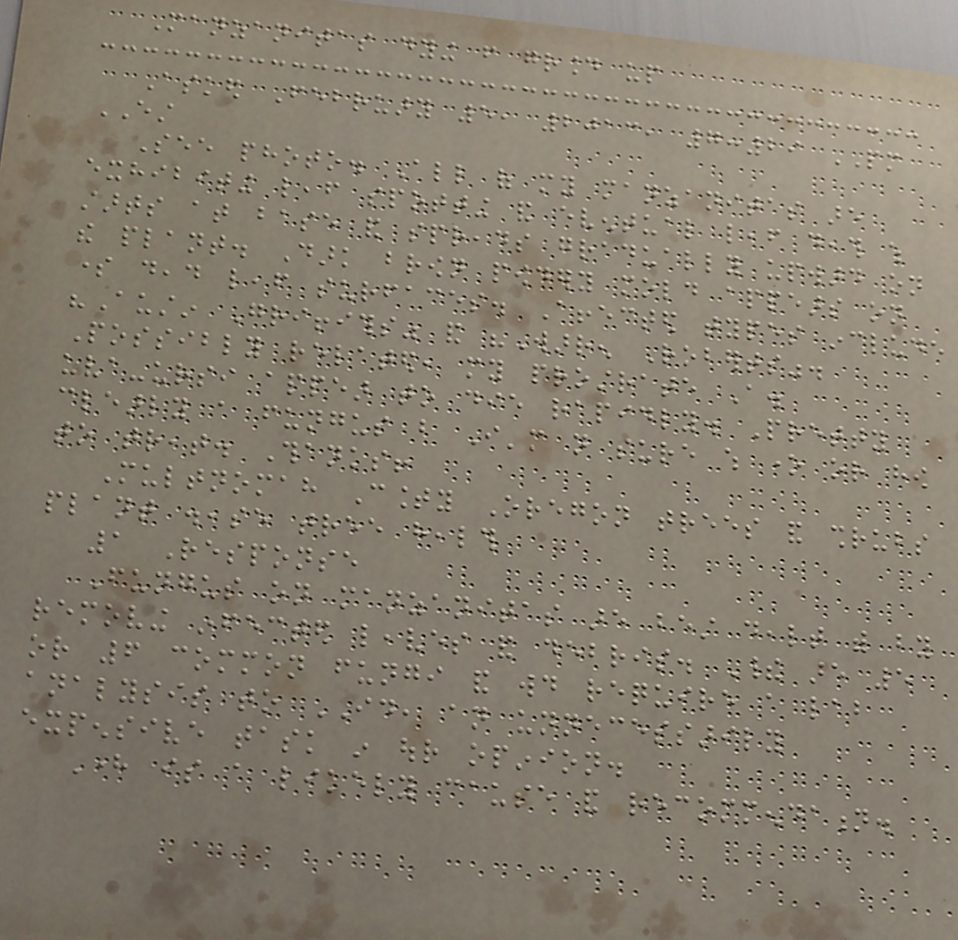Manzanitas dying from ground up
Asked February 5, 2013, 7:29 PM
EST
See photo. All of my manzanitas are
exhibiting leaf spotting and eventual leaf death which
starts at base and spreads gradually upward on
the plant. Dark brown powdery mold appears on
some dead leaf surfaces. Affected types include
"Austin Griffiths" and "Warren Roberts".
Possibly related, my prostrate A.
uva-ursi appear to die rapidly. Pretty
clearly a fungus but I'm not sure which one or how
to treat. Thanks!
Multnomah County Oregon trees and shrubs
plant disease tree health
1 Response
Fungus on manzanitas are best dealt with by
removing infected leaves and debris. Their are 5
or 6 common fungi and would require a lab
analysis to ID, an unnecessarily
expensive task in our opinion.
Here is a likely cause and recommendation.
